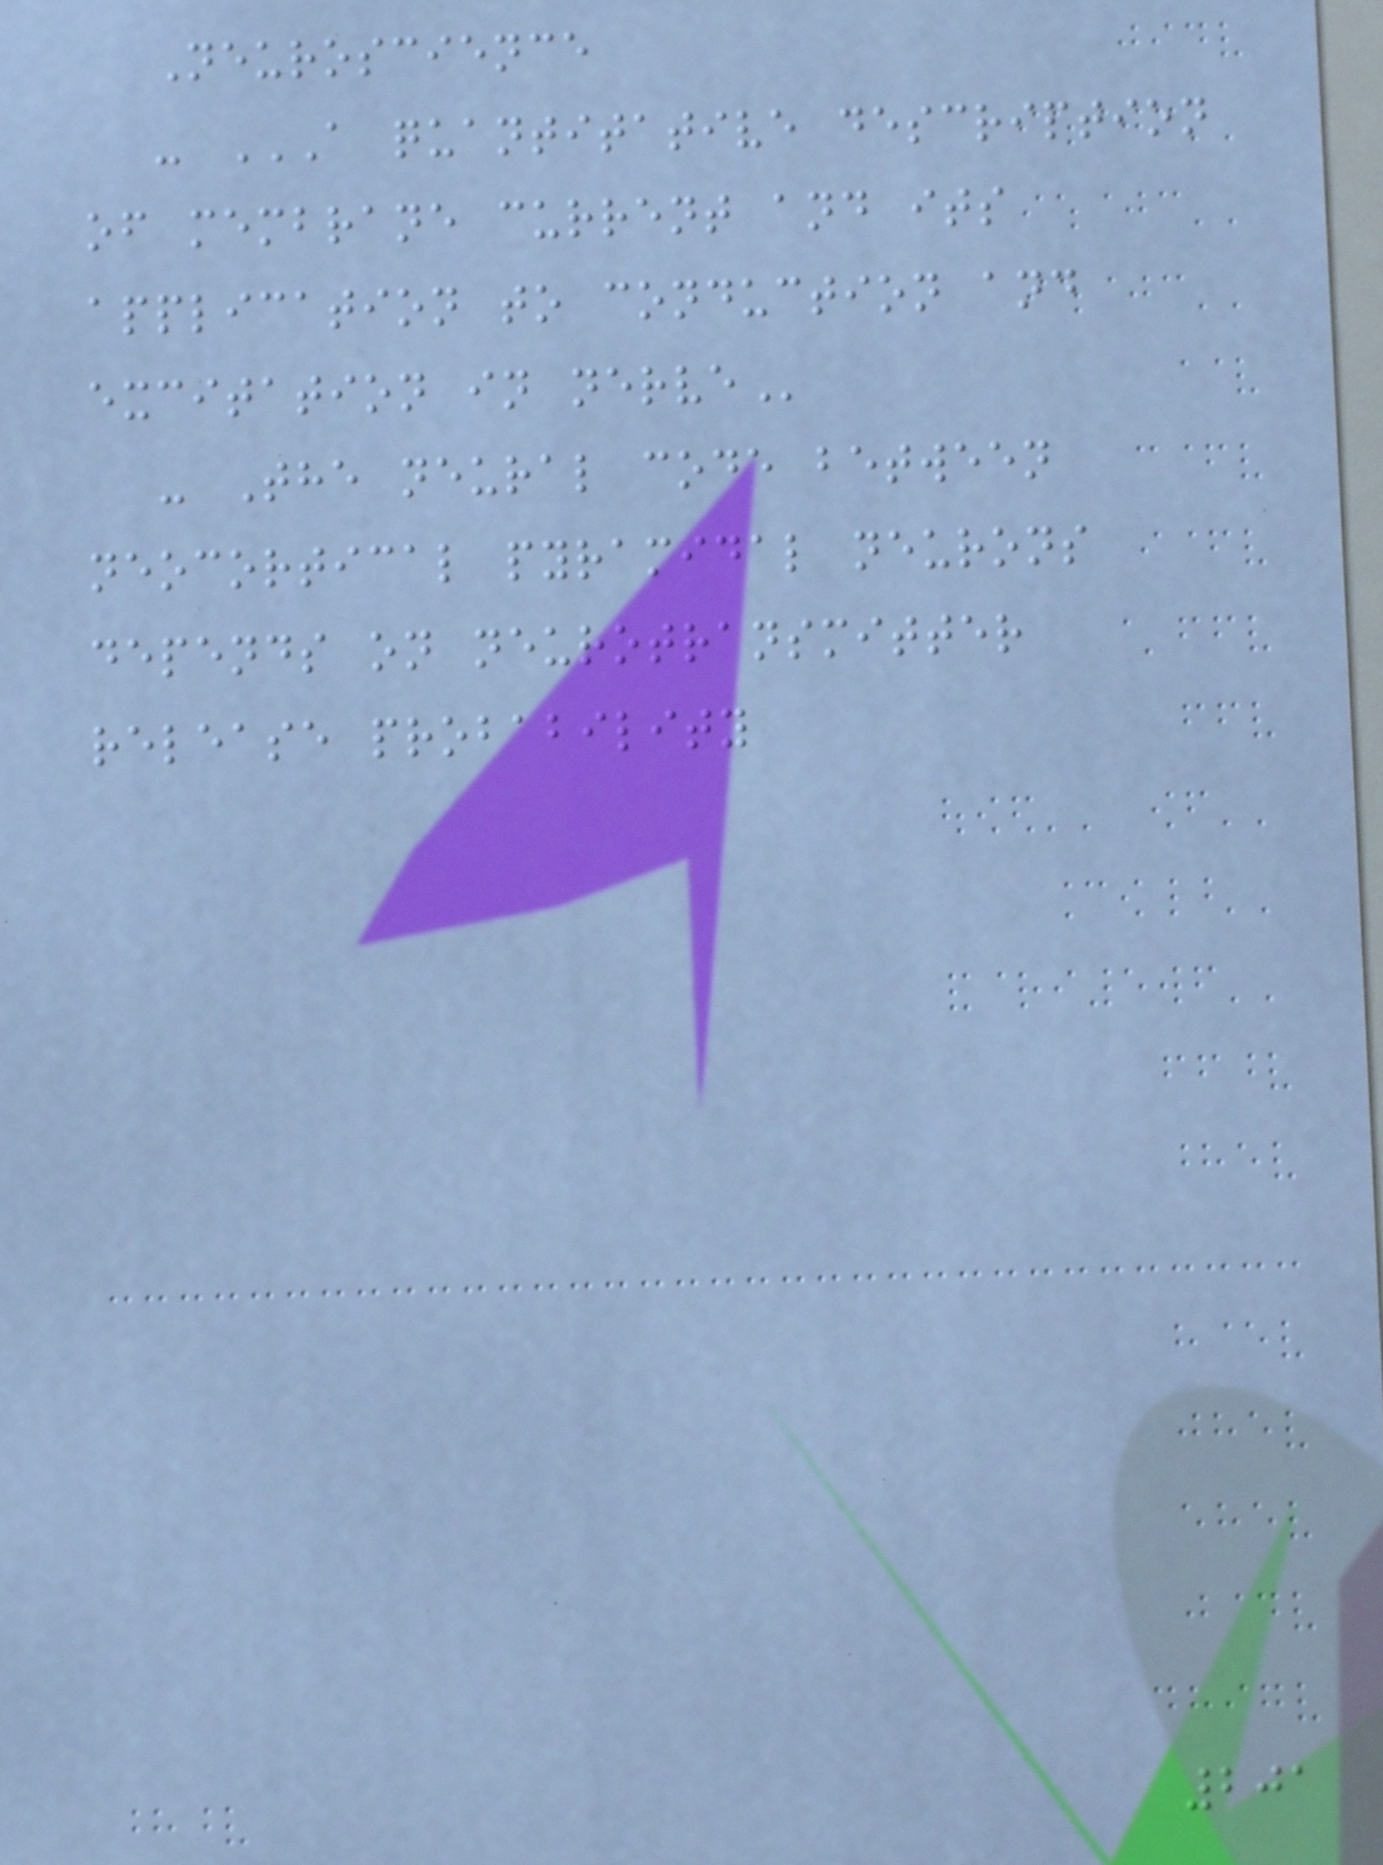Neuroscience
- A QUANTITATIVE DESCRIPTION
OF MEMBRANE CURRENT AND ITS
APPLICATION TO CONDUCTION AND
EXCITATION IN NERVE
- The neural code between
neocortical pyramidal neurons
depends on neurotransmitter
release probability
201
